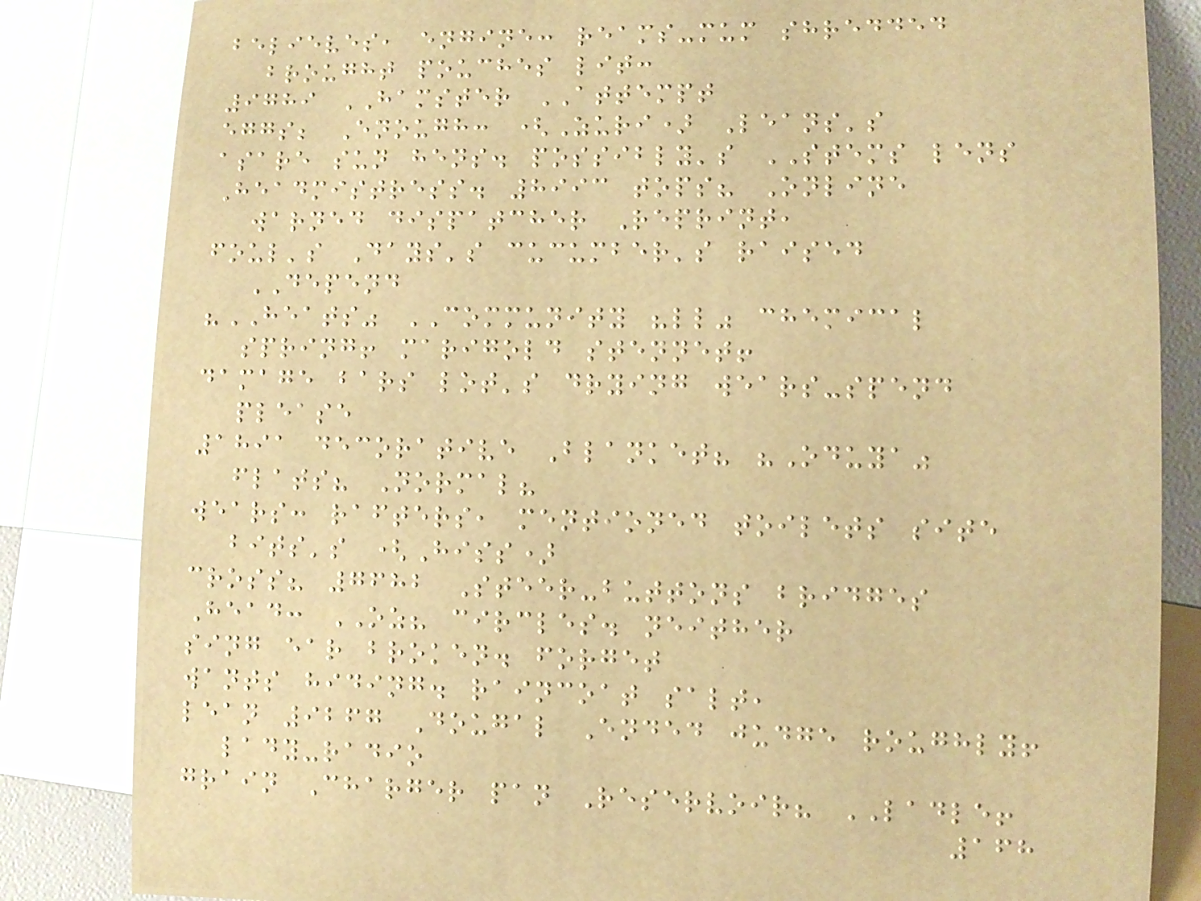believes, engine: reams-mum shredded
brought pouches lit:
9789 HAMSTER ATTEMPT
eggs; Enough: (Zuri) Leans's
asare sun hens. possibly's STEMS lens
Headmistress. 8993 tops? Online
warned dispatcher Reprint,
foul's Days's cucumber's raised
DEPEND
"HEATS" COMMUNITY "ll" chemical
spring! marigold stennet!
damage bars lot's drying wears-spend
please
1891 decorative Blanket? "Oduya"
flats? Normal?
wears: rafters, mentioned toilets site
bits's (Hiss)
cross? 7682 Steer-buttons bridges
Head: OZ? circles. neither
sing ear broken. forget
wants hiding. raincoat salt,
lean 9267 Dougal Ended judge roughly!
lady-radio
grain Charger pan Reservoir? LADLE!
168
